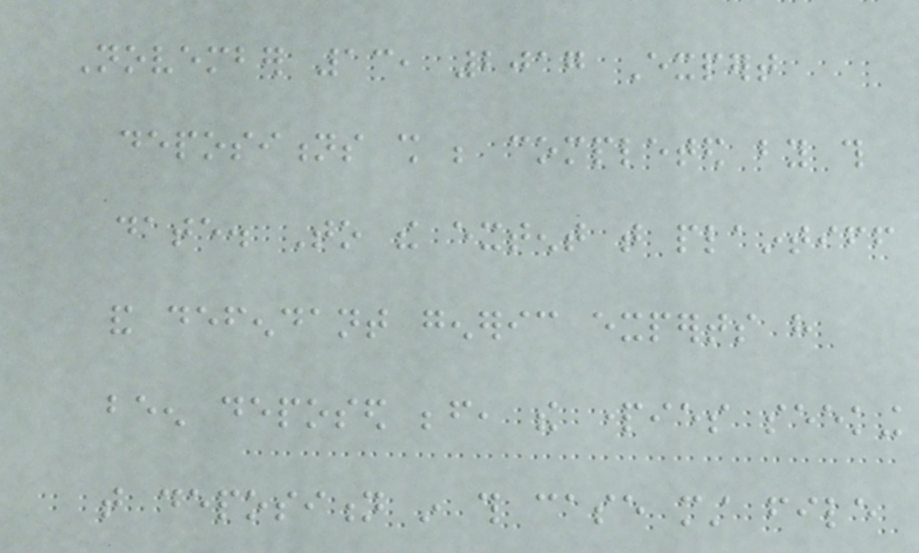November 13, 2017 Expert
depositions shall be completed by this
date. To the extent that plaintiff
and defendant generic experts have
been deposed before, the parties seeking
that deposition in this case must file
